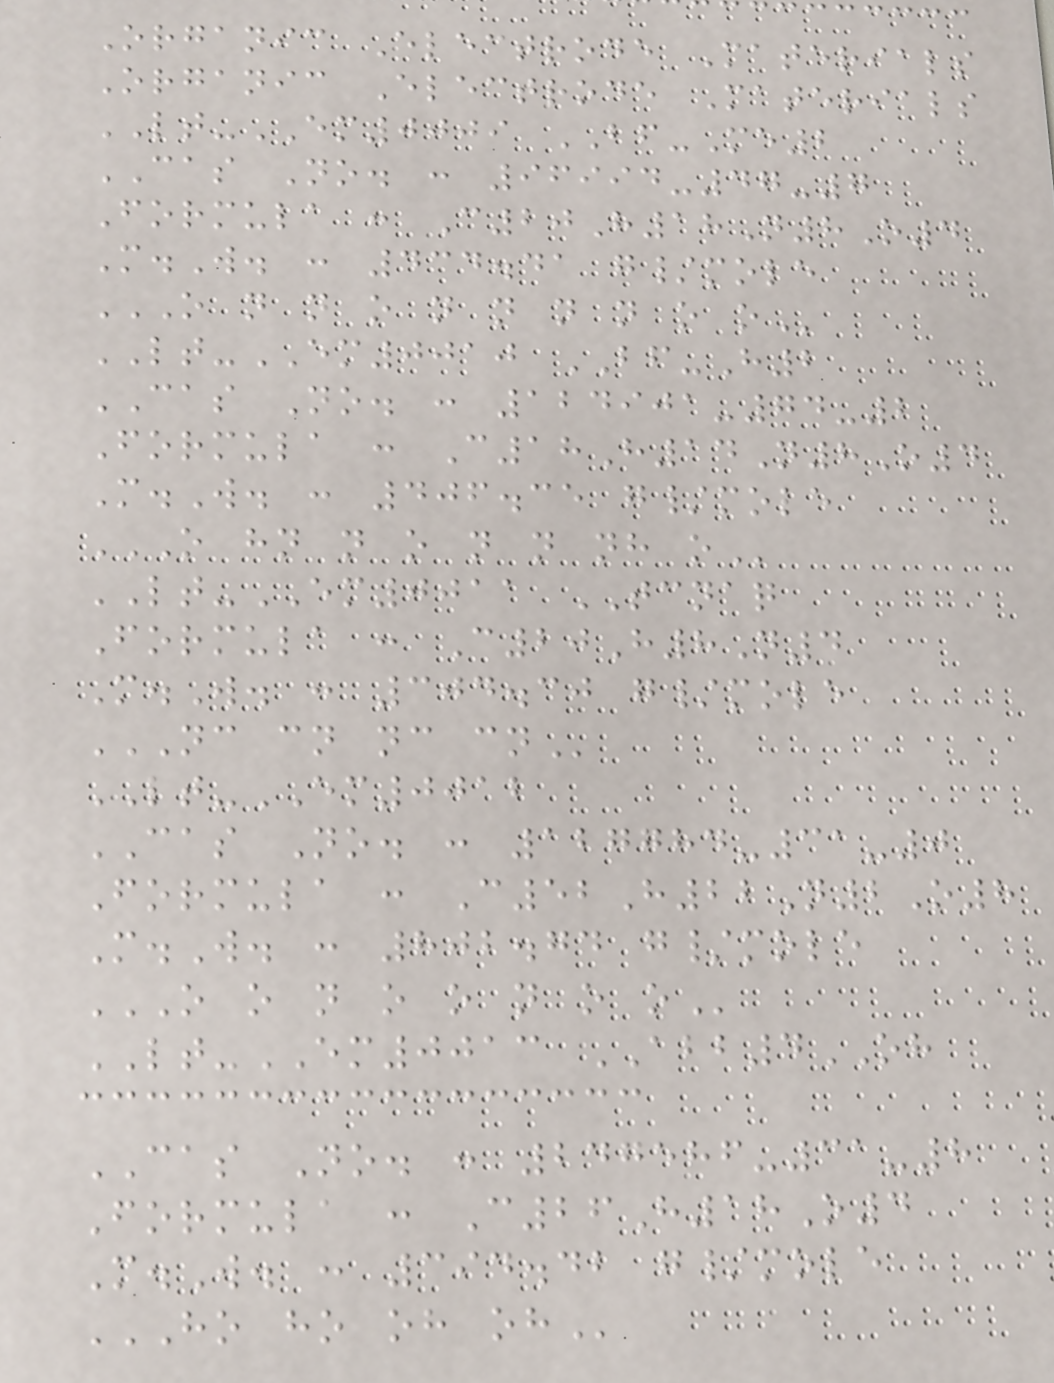Organic Electrode Materials
Organic Electrode Materials
LT-EM0009 BF-Me2
CAS No. : 96994-47-7
Formula : C20H18N8O4
M.W. : 434.41 g/mole
O N N O N N N N O O
LT-EM0010 BF-H2
CAS No. : 124901-74-2
Formula : C18H14N8O4
M.W. : 406.35 g/mole
O HN N O N N NH O
LT-EM0011 TCNAQ
Formula : C20H8N4
M.W. : 304.30 g/mole
NC CN NC CN
LT-EM0012
CAS No. : 127784-31-0
Formula : C52H22N2O8
M.W. : 802.74 g/mole
O O N O O N O O
LT-EM0013 ABB4OH
CAS No. : 247586-31-8
Formula : C26H18O4
M.W. : 394.42 g/mole
HO HO OH OH
